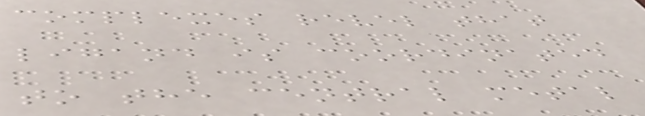complexes revel that
ligand is coordinated
to the central metal
